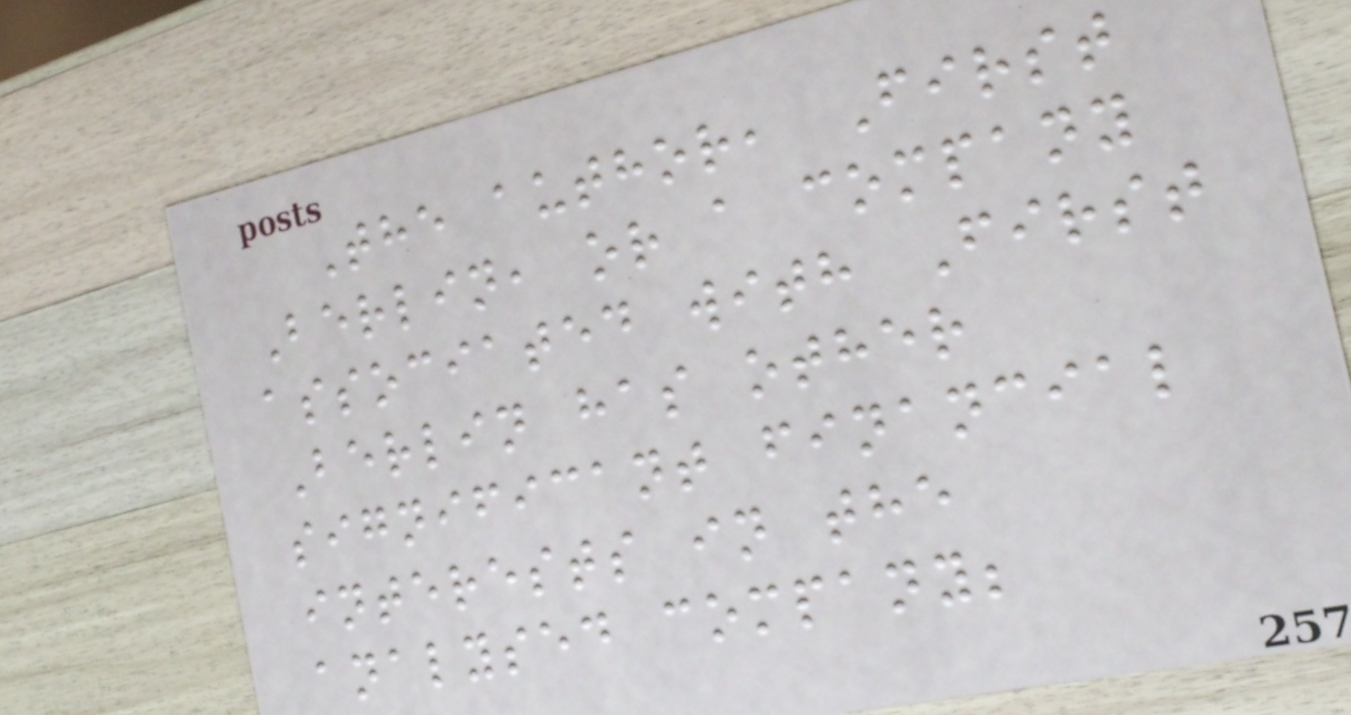The author, First
Berlin, or a company
associated with First
Berlin has other
significant financial
interests in the
analysed company;
